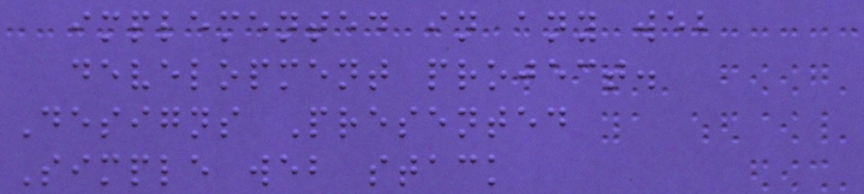implemented in any web
development project.
Designs Presented
Simple web stack
